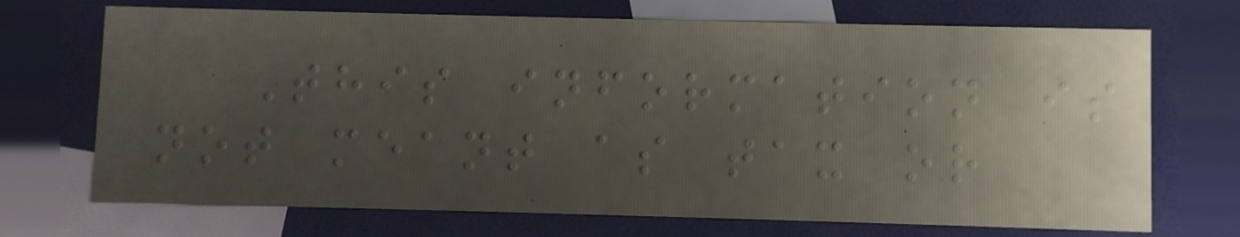This information is
not meant as tax or
